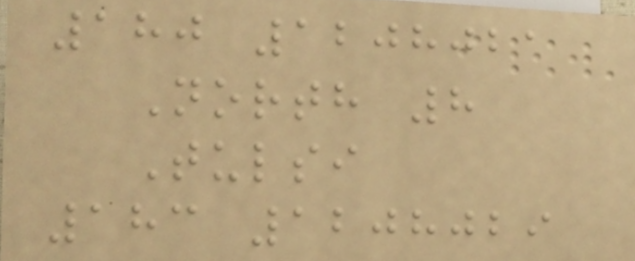180 1208021
North 8
Tulsi
183 1208029
